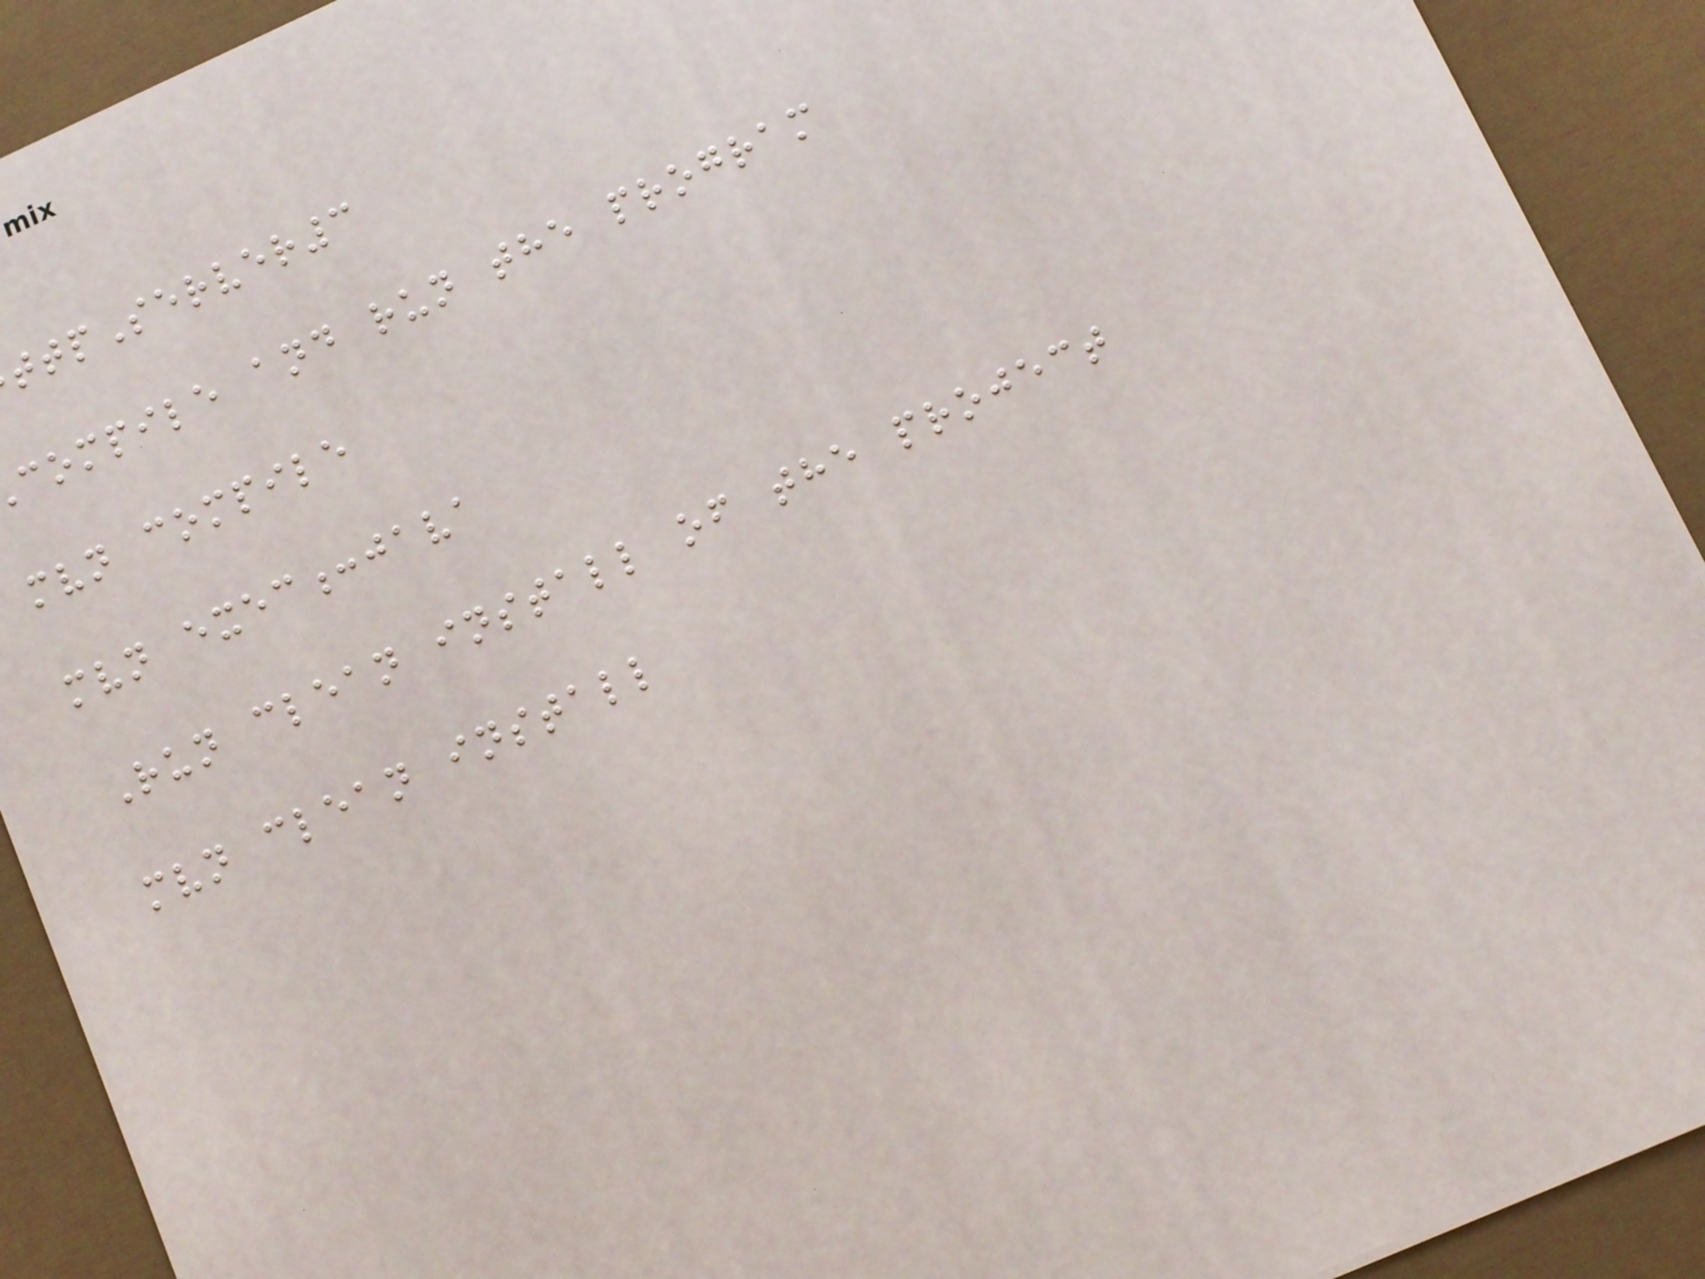ttpServer3
compile and run the program
mvn compile
mvn exec:java
Run clean install of the project
mvn clean install
